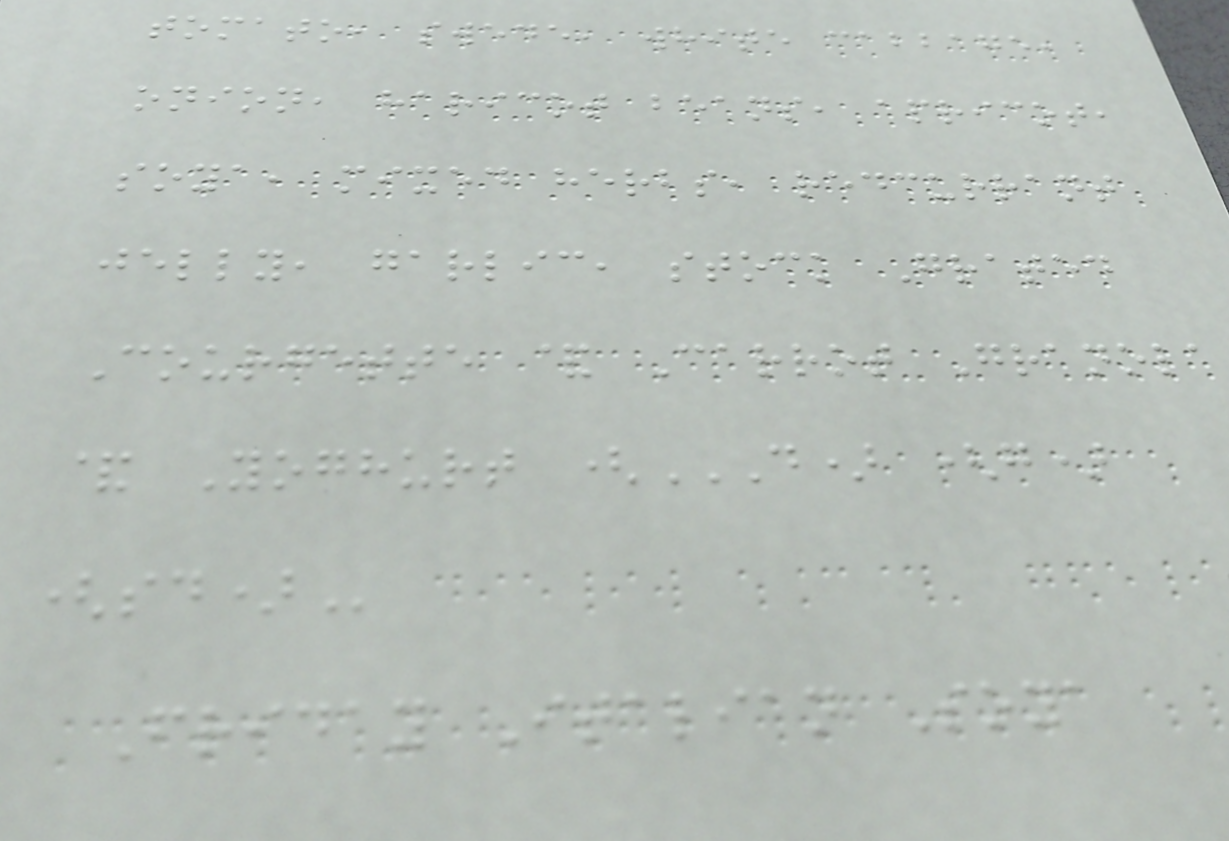tomato, swede, white cabbage,
onion, haricot beans, apricot,
soya, mixed herbs, redcurrant
jelly, garlic, stock Grated
Courgette & Carrot Granola
& Yoghurt (D) (G)
(SD)
Friday Italian Soya
